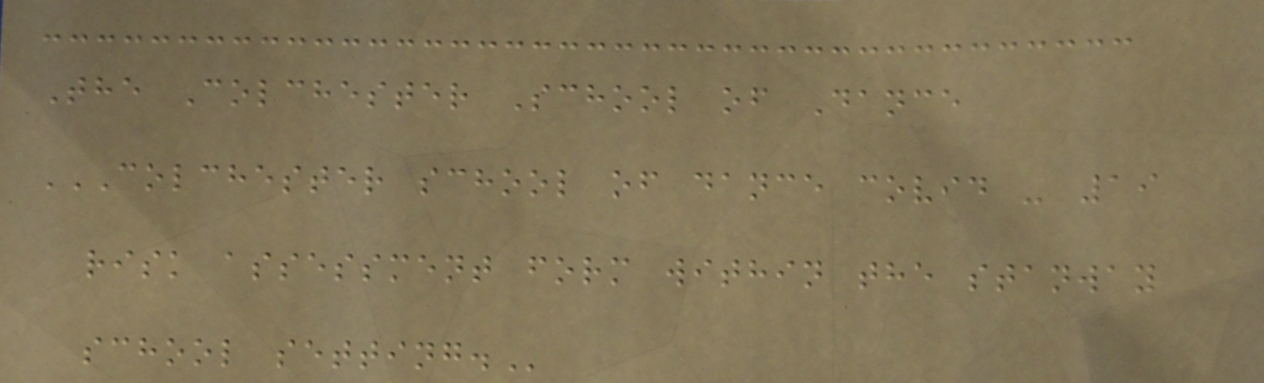The Colchester School of Dance
COLCHESTER SCHOOL OF DANCE COVID - 19
RISK ASSESSMENT FORM WITHIN THE STANWAY
SCHOOL SETTING.
